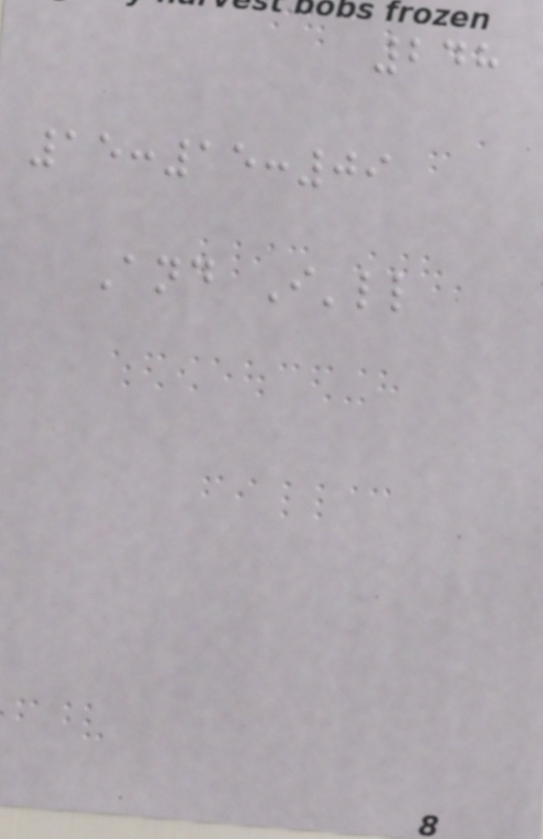248
15:15:09
And I'll
